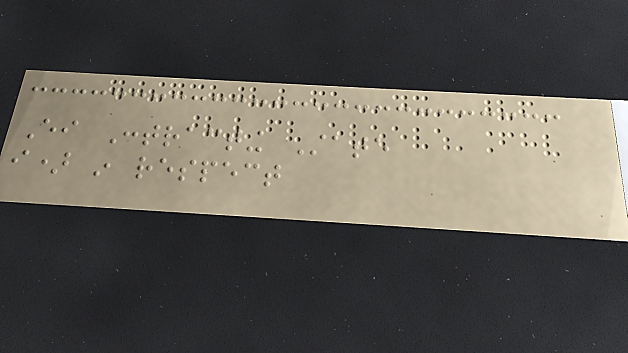Either Contracting State
i) in respect
